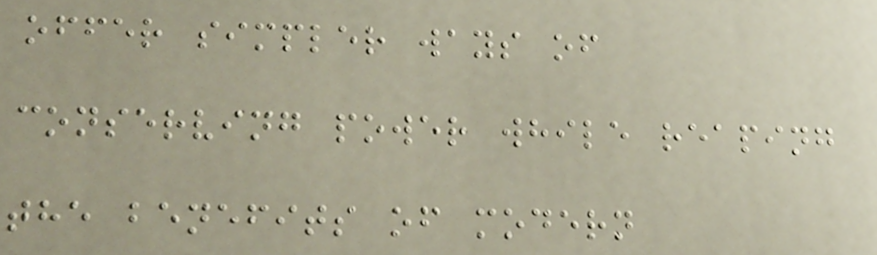offer simpler ways of
conserving power while reaping
the benefits of modern
